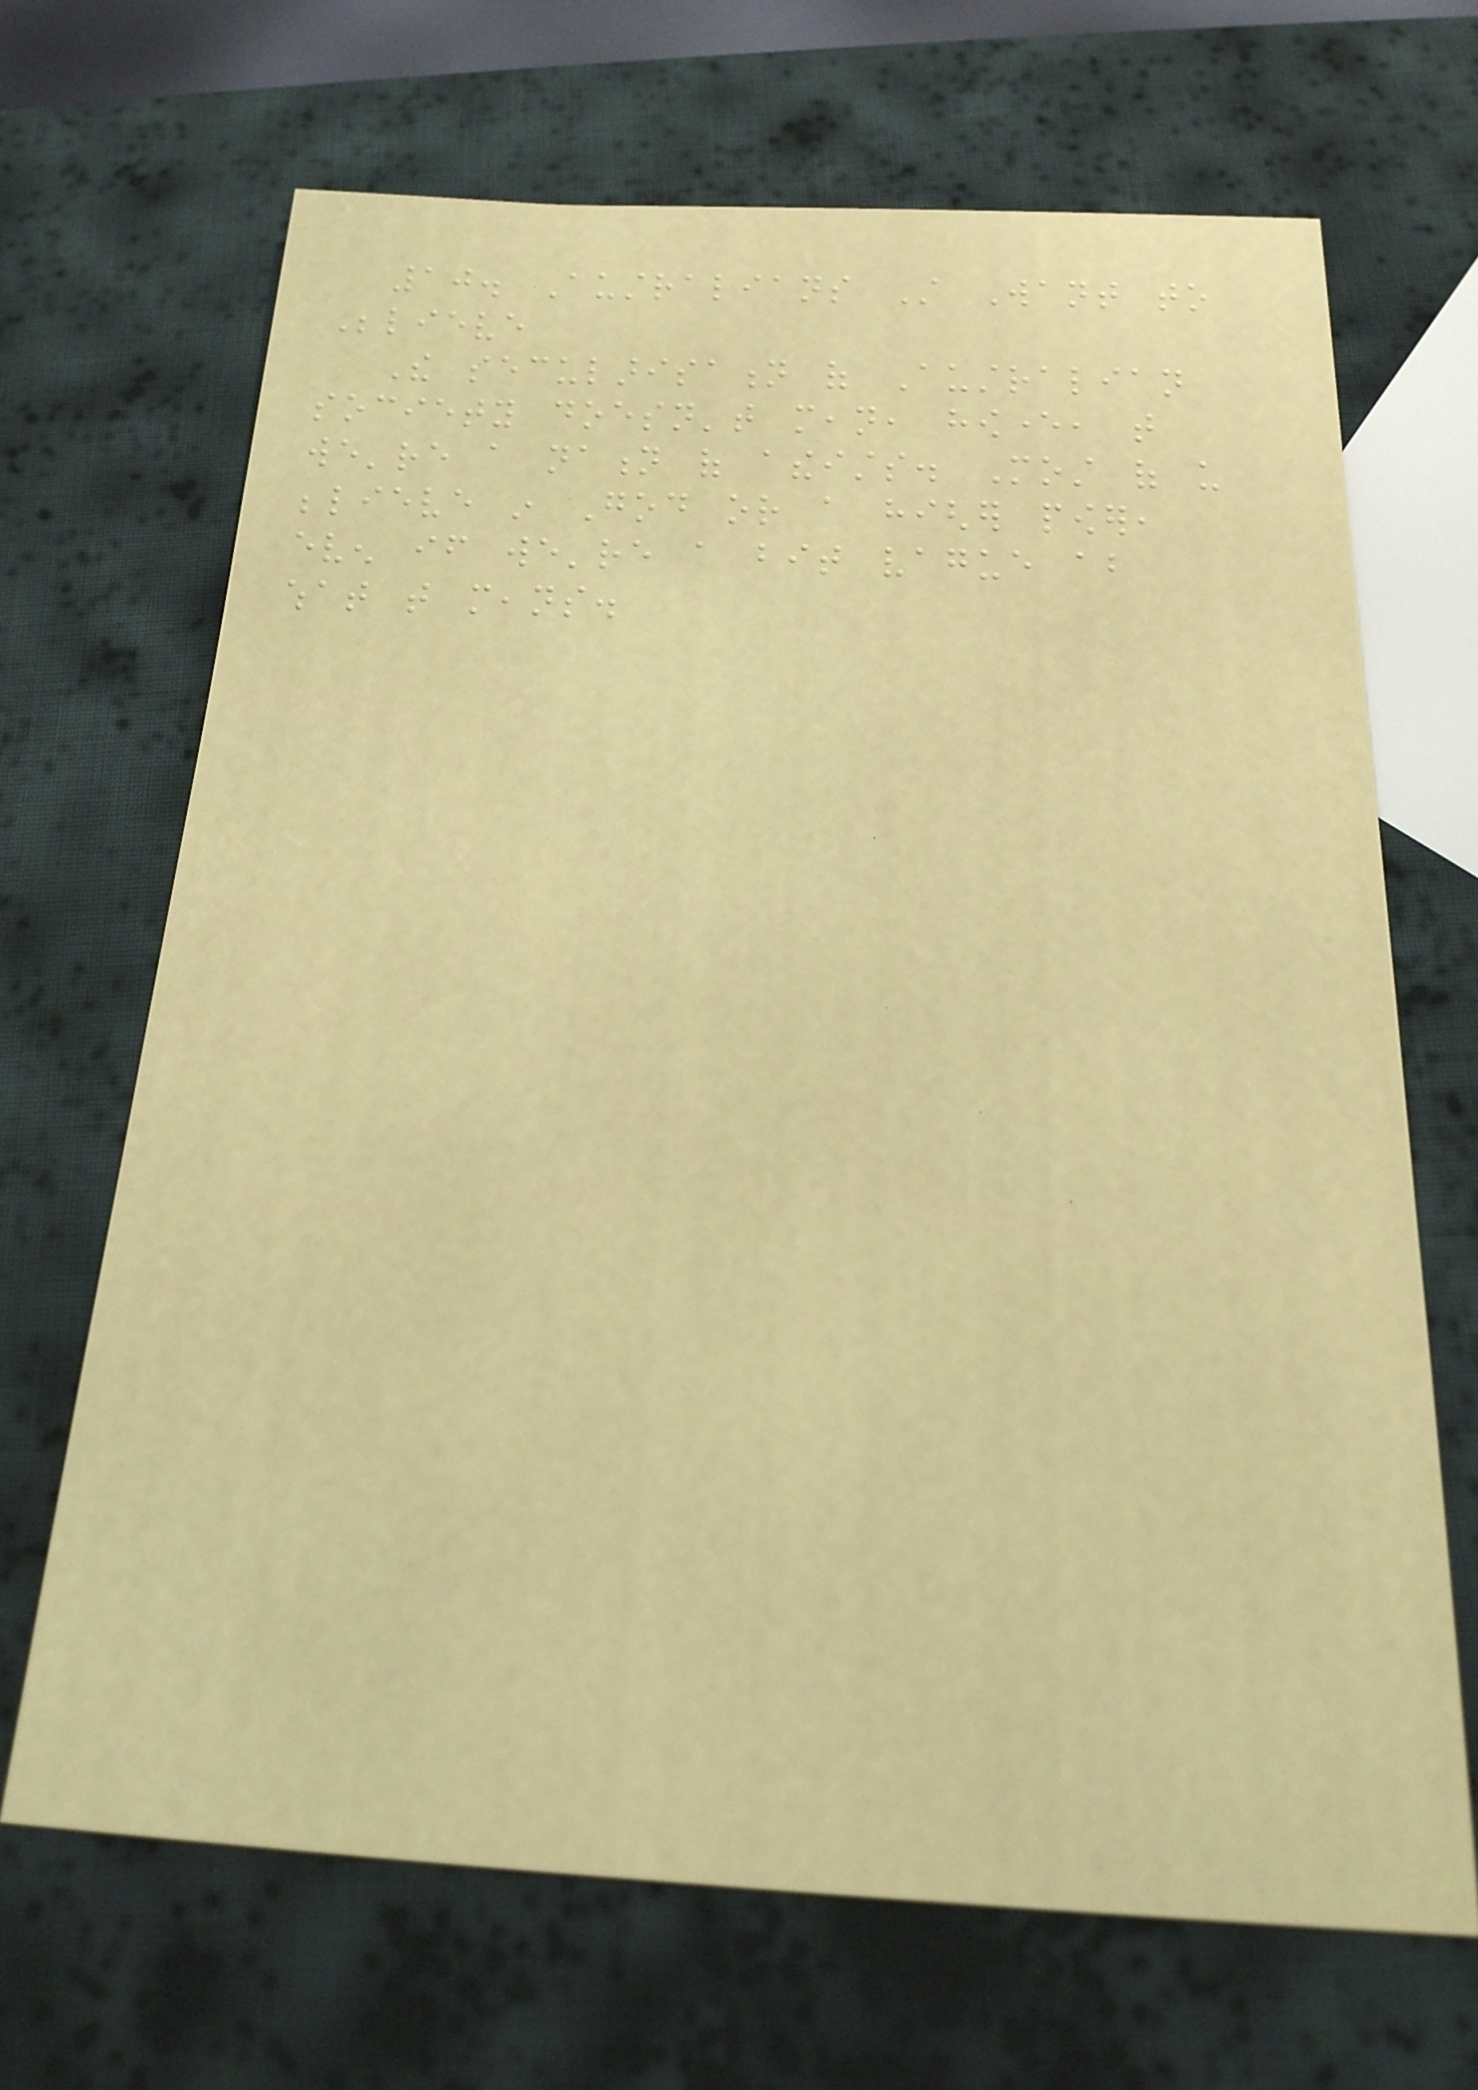10. Australians Still Want to
Believe
The secularisation of Australian
society doesn't mean, however, that
we're a nation of atheists. Most of us
believe in God or a higher power,
even if we're a bit vague about
what that means.
